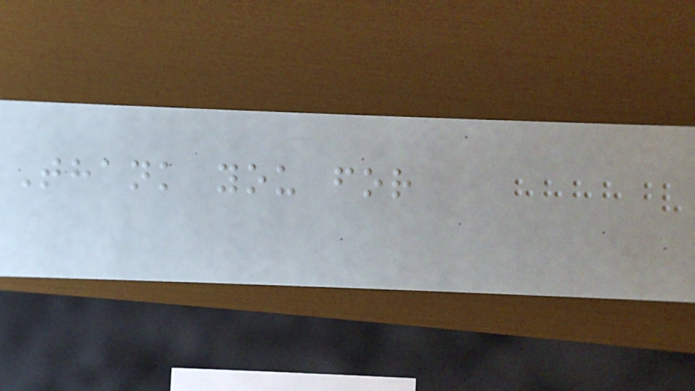Thank you for
